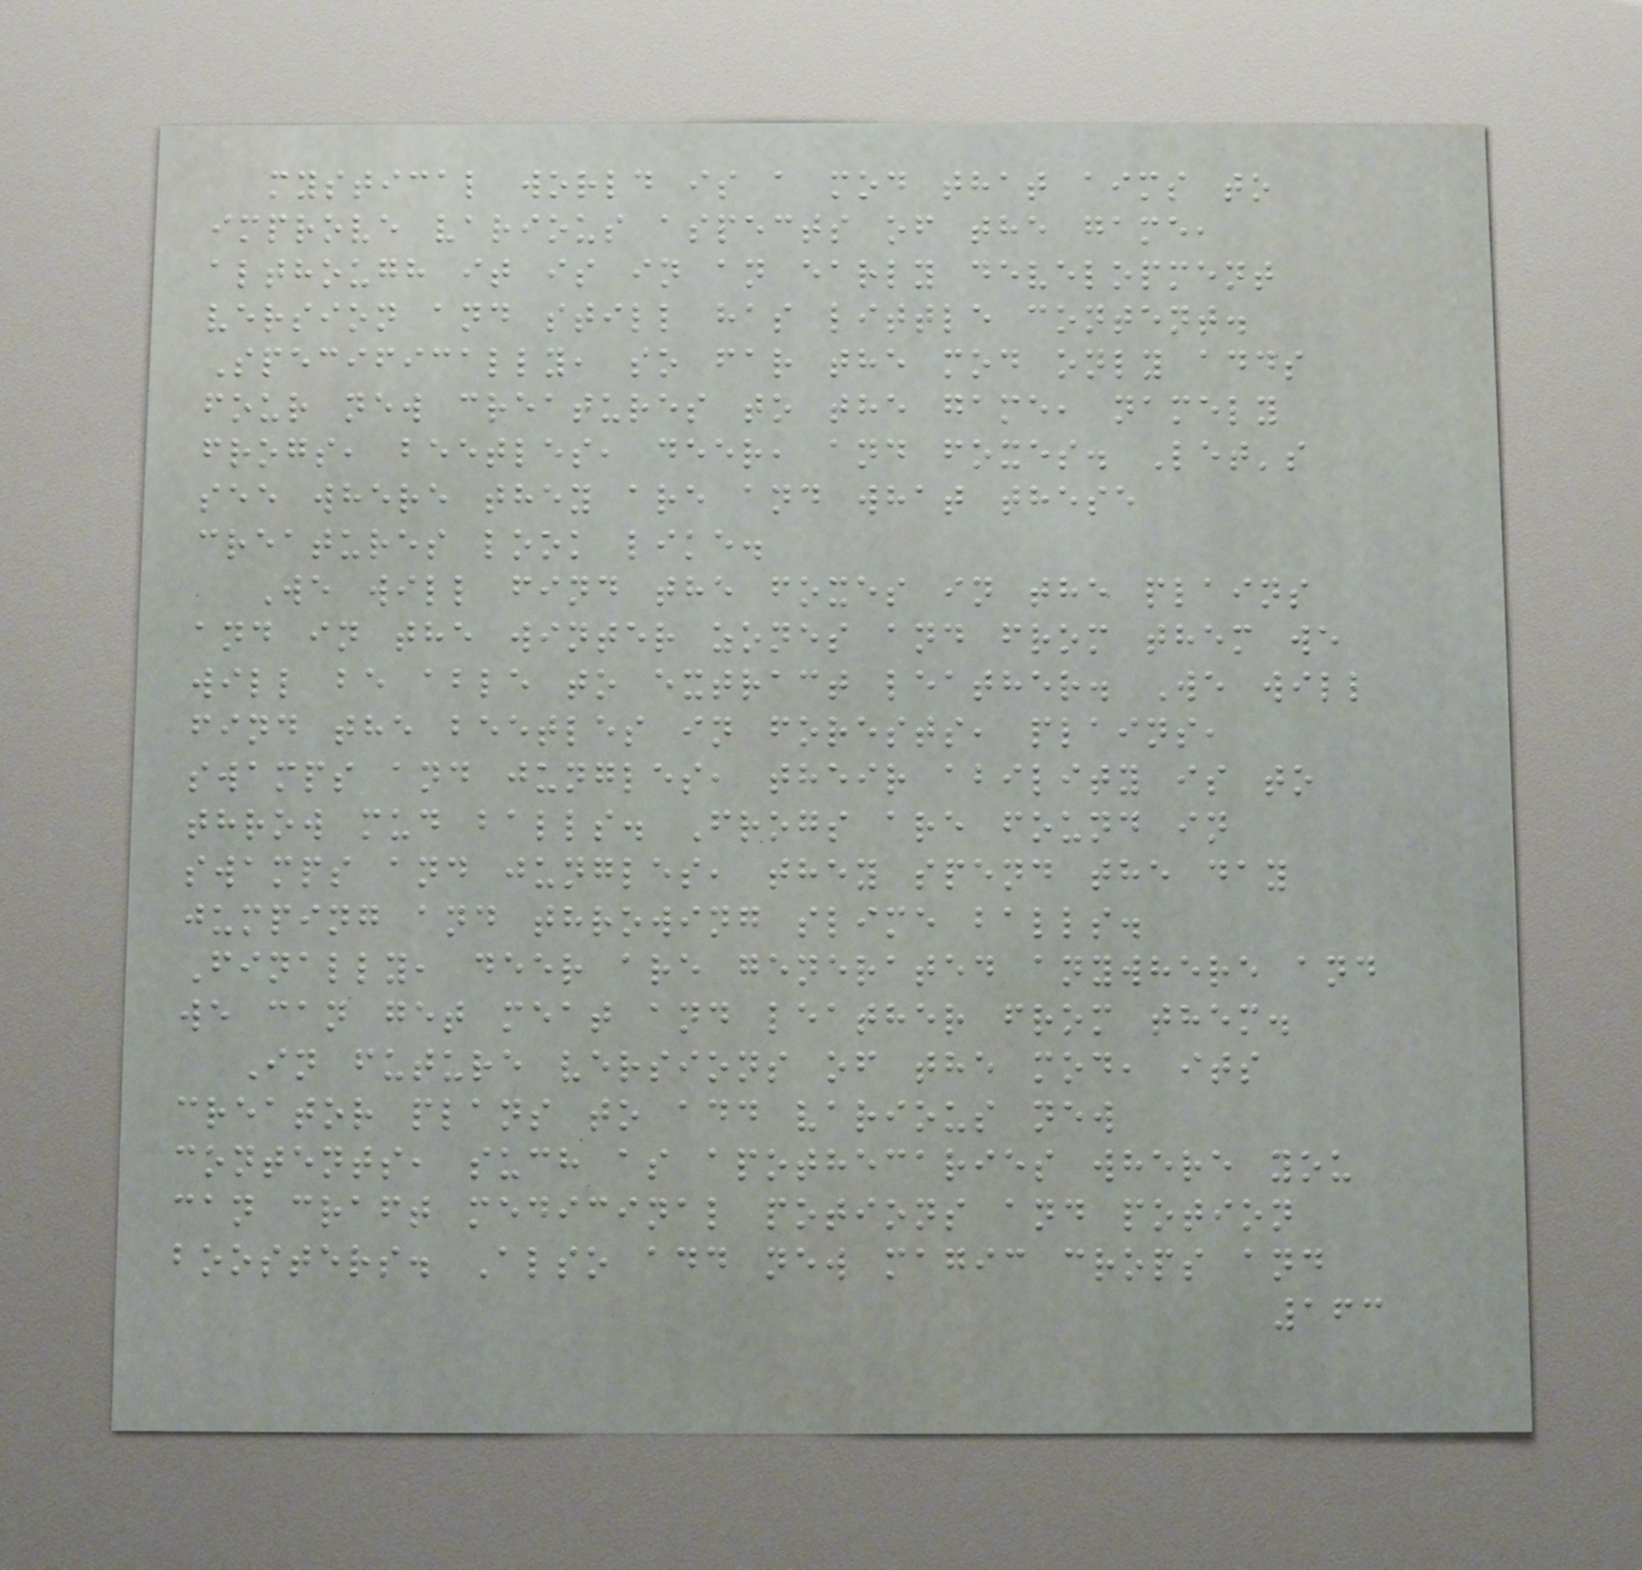mystical world is a mod that aims to
improve various aspects of the game,
although it is in an early development
version and still has little content.
Specifically, so far the mod only adds
four new creatures to the game, namely
frogs, beetles, deer, and foxes. Let's
see where they are and what these
creatures look like.
We will find the foxes in the plains
and in the winter zones and from them we
will be able to extract leather. We will
find the beetles in forests, plains,
swamps and jungles, their ability is to
throw mud balls. Frogs are found in
swamps and jungles, they spend the day
jumping and throwing slime balls.
Finally, deer are generated anywhere and
we can get meat and leather from them.
In future versions of the mod, its
creator plans to add various new
contents, such as apothecaries where you
can craft medicinal potions and potion
boosters. Also add new magic crops and
163
